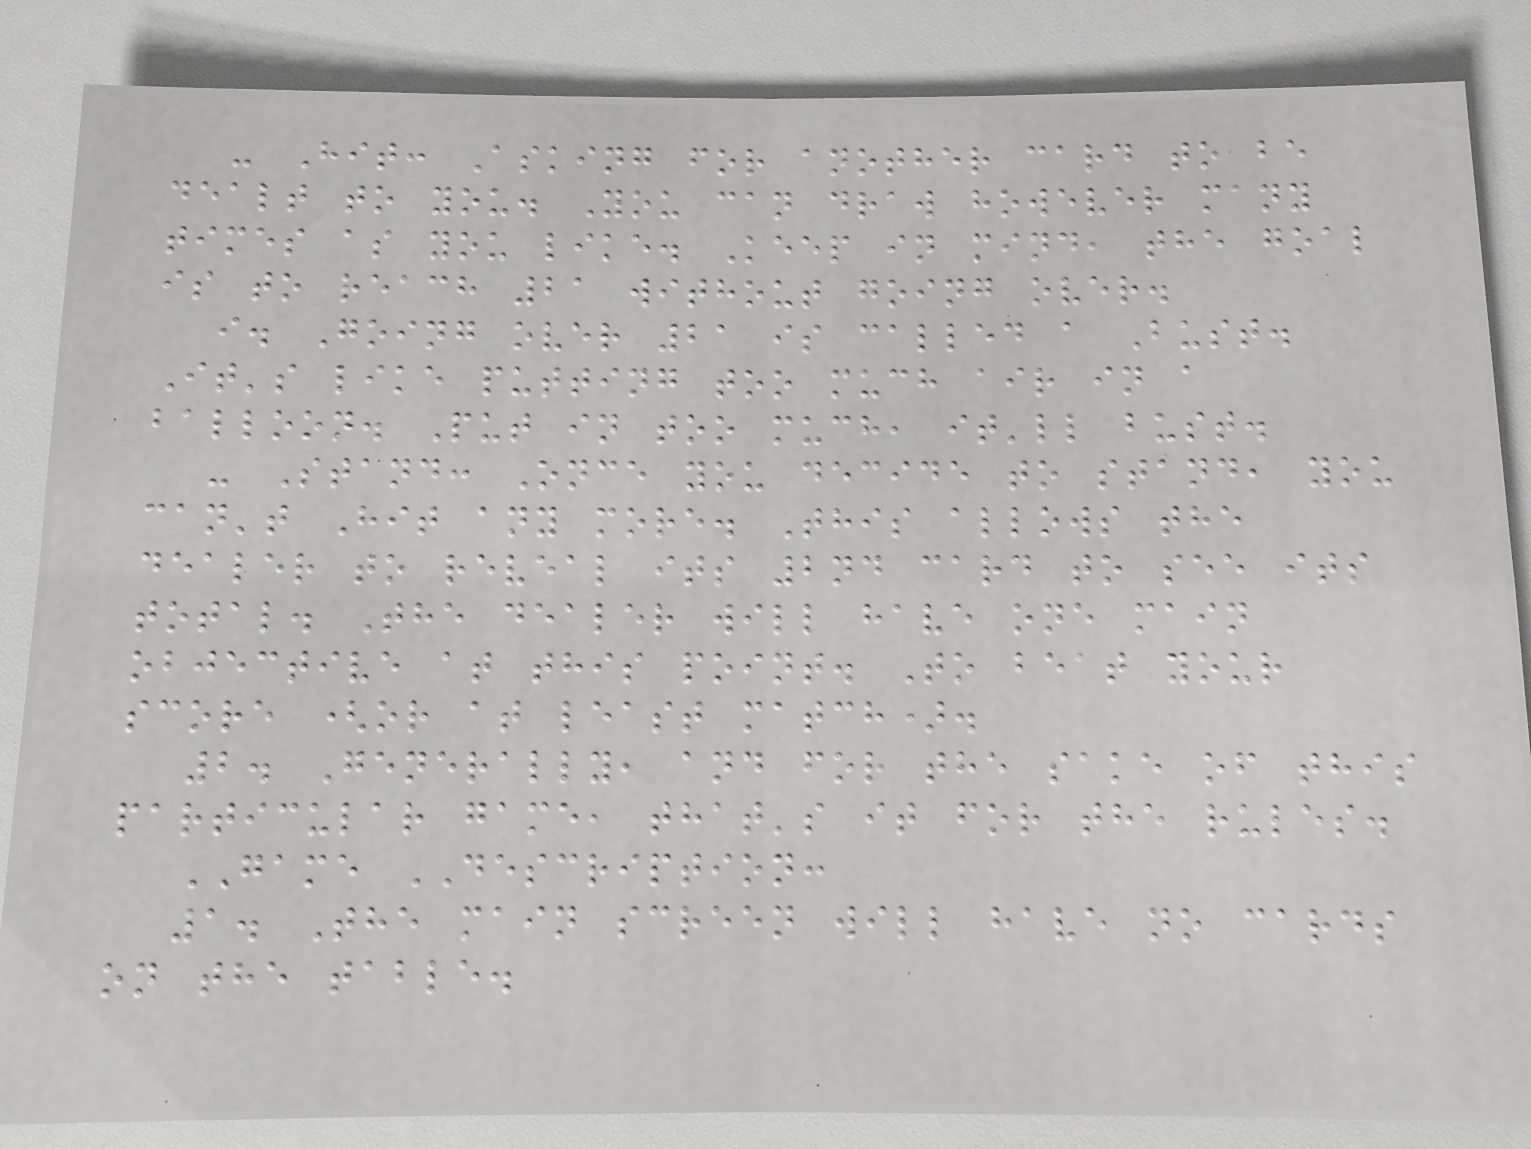- Hit: Asking for another card to be
dealt to you. You can draw however many
times as you like. Keep in mind, the goal
is to reach 21 without going over.
i. Going over 21 is called a Bust.
It's like putting too much air in a
balloon. Put in too much, it'll bust.
- Stand: Once you decide to stand, you
can't Hit any more. This allows the
dealer to reveal its 2nd card to see its
total. The dealer will have one main
objective at this point. To beat your
score (or at least match).
2. Generally, and for the sake of this
particular game, that's it for the rules.
GAME DESCRIPTION:
1. The main screen will have no cards
on the table.
